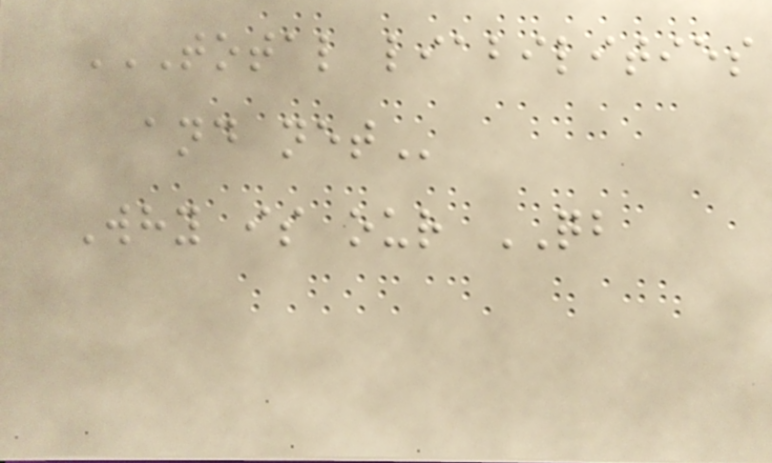TOTAL LIABILITIES
AND NET
Why is our QB
